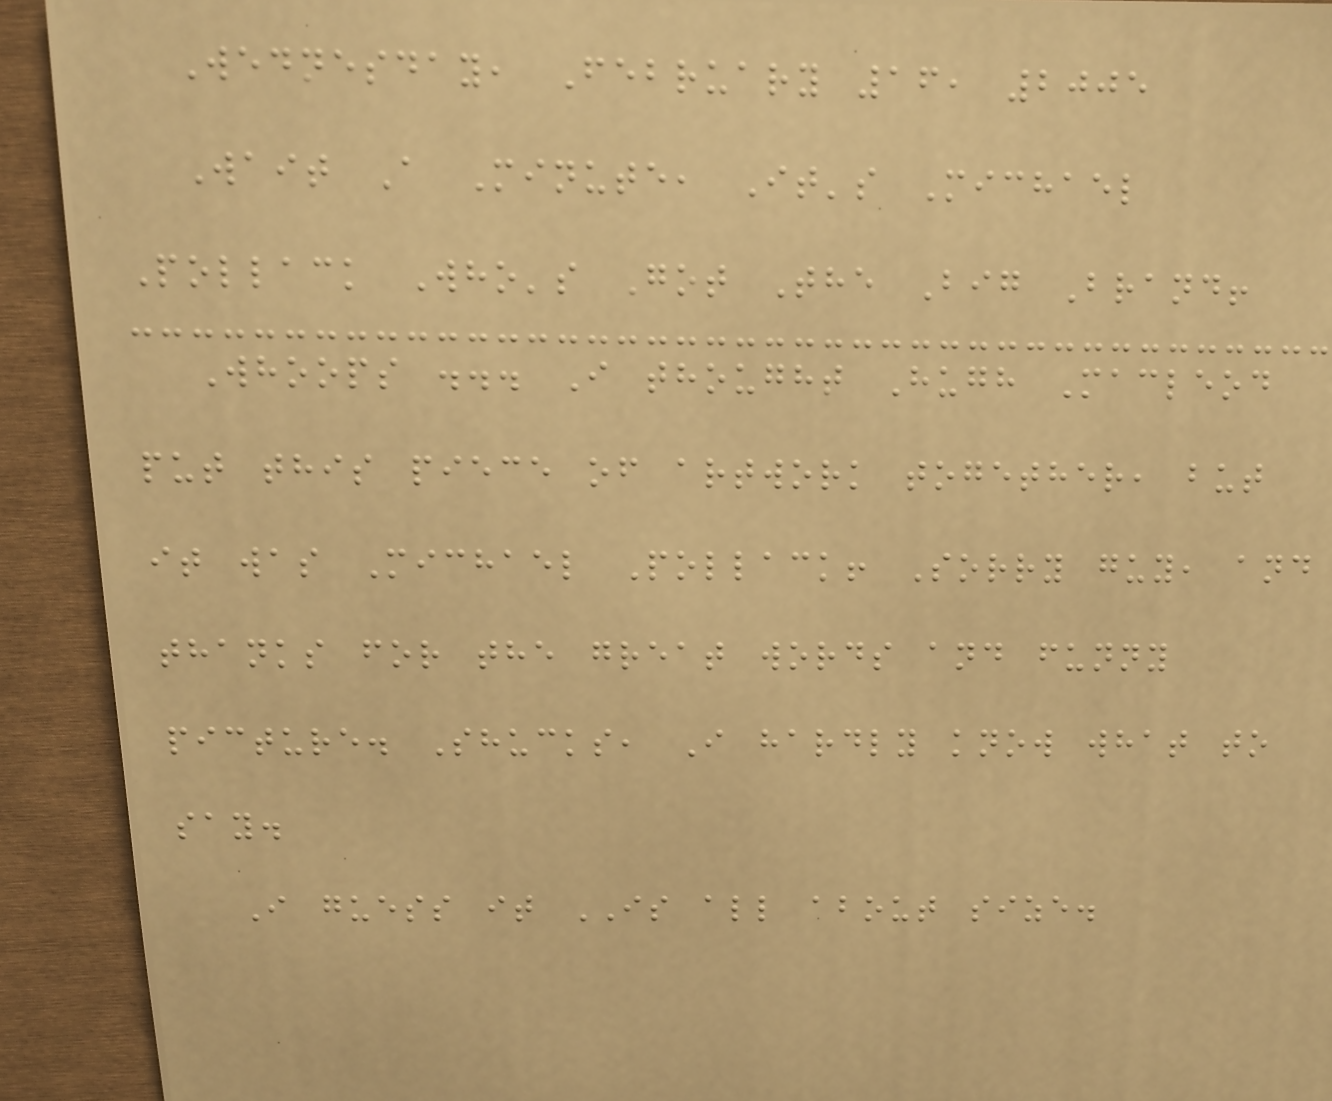Wednesday, February 16, 2005
Wait A Minute, It's Michael
Pollack Who's Got The Big Brand!
Whoops ... I thought Hugh Macleod
put this piece of artwork together, but
it was Michael Pollack! Sorry guy, and
thanks for the great words and funny
picture. Shucks, I hardly know what to
say.
I guess it IS all about size.
